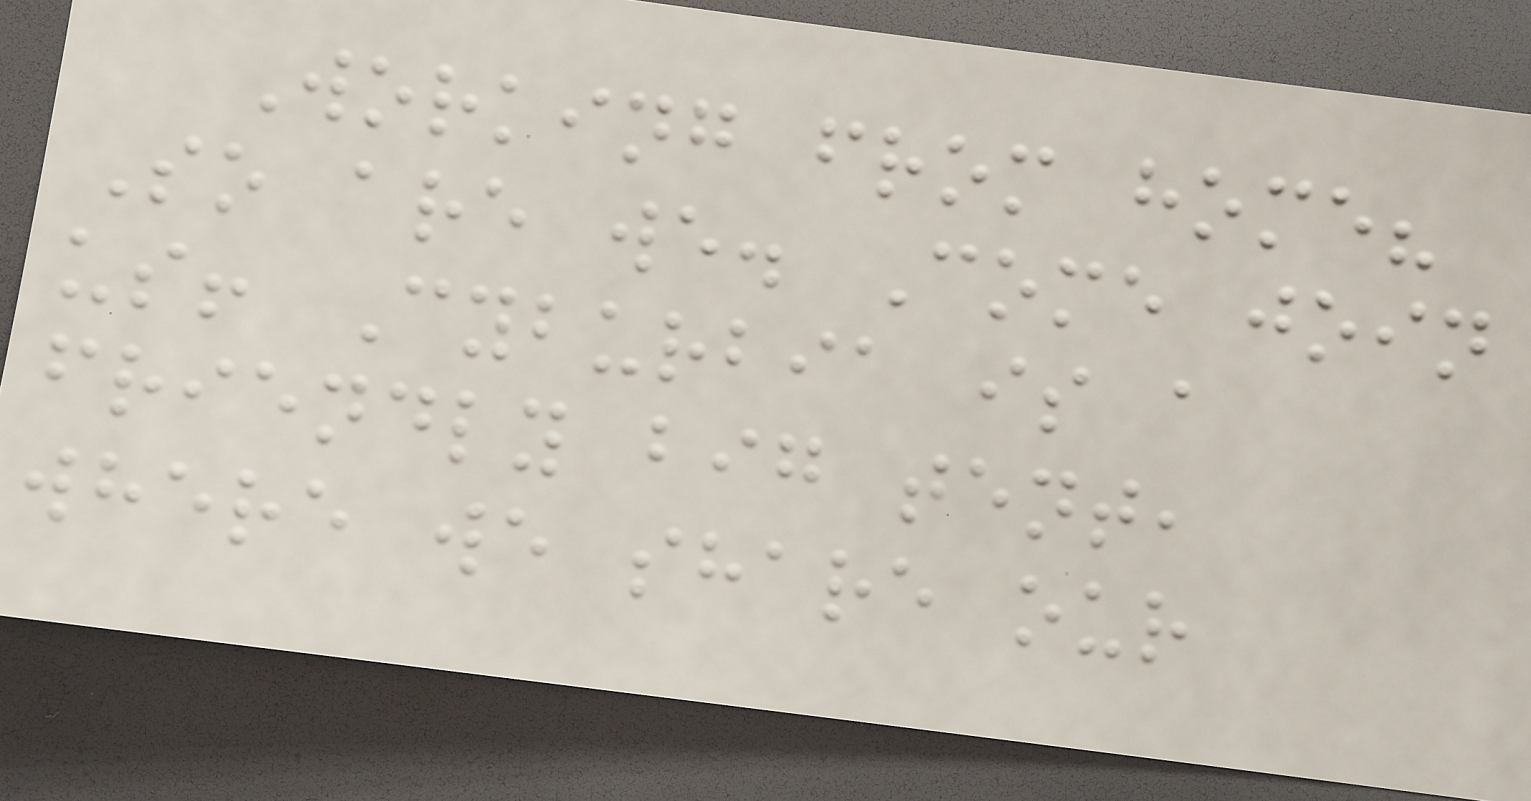Working from home?
So are we. Come join
us! Cyburbia is a
friendly big tent,
where we share our
